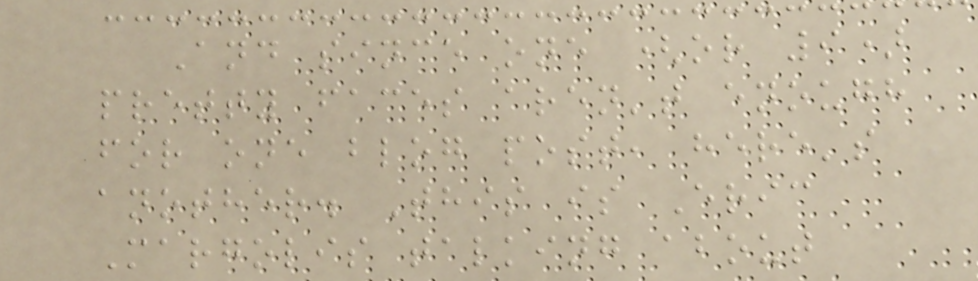And since one (or 9)
pretty faces aren't enough
for one blog post, here's
another. This is Eric
Margolis talking about
